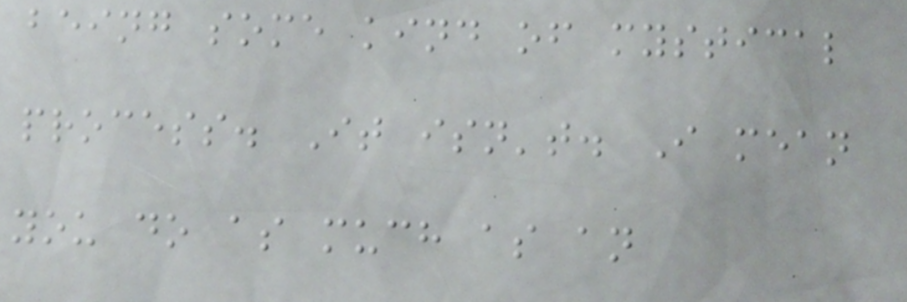being some kind of mystical
process. It isn't. I mean
you do as much as an
